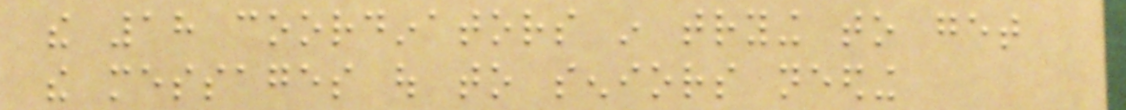the 18 coordinators in trying to get
the messages out to seniors needing
